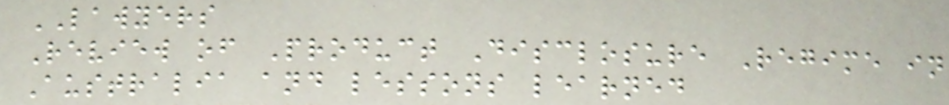LAWYERS
Review of Product Disclosure Regime in
Australia and lessons learned
